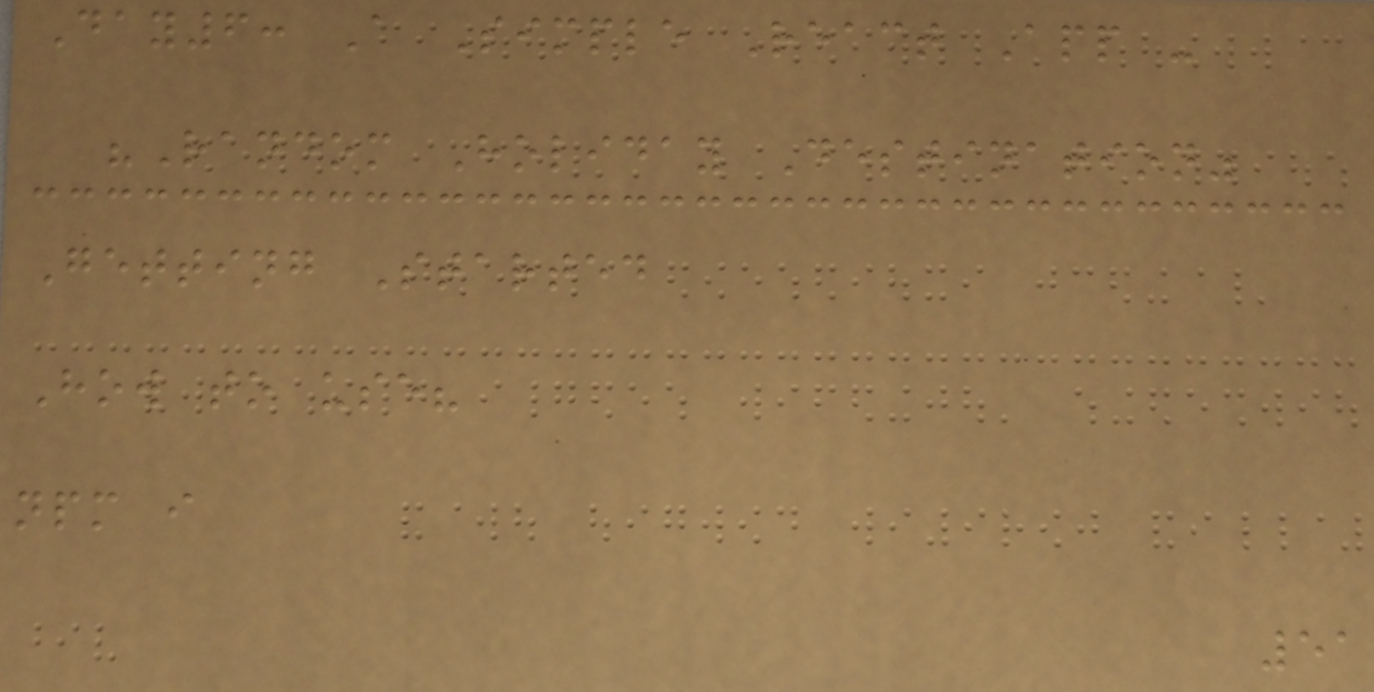Day6: A Simple React App -
"Random Holiday Destination"
Getting Started
How to use?
npm i
51
